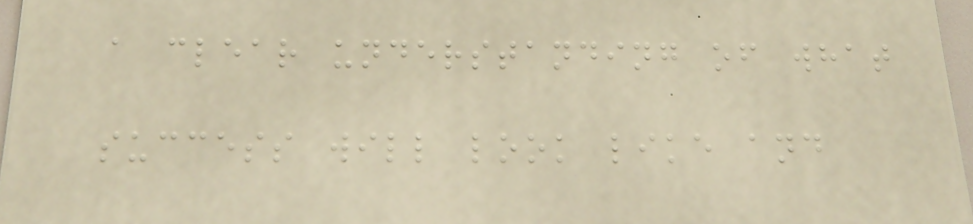a clear understanding of what
success will look like and
